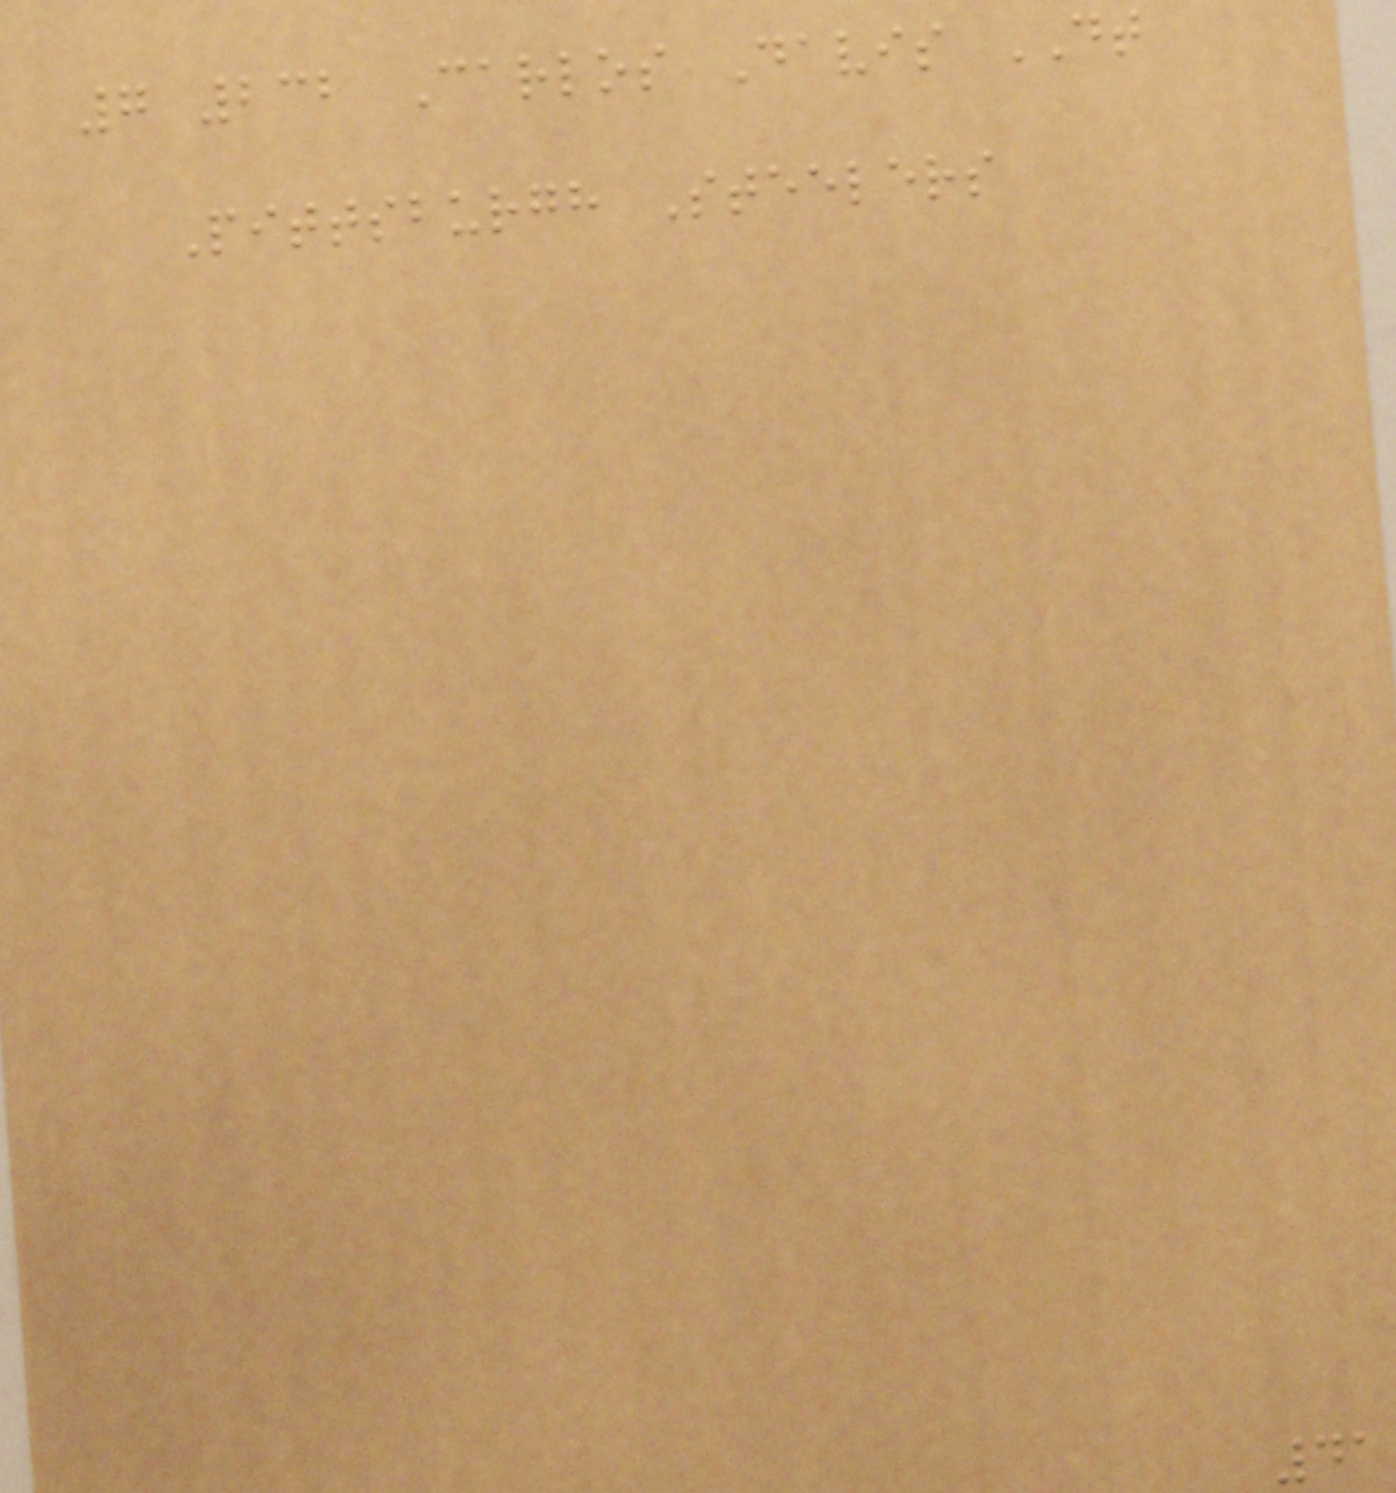7 232 Carlos Davis DT
Pittsburgh Steelers
41
